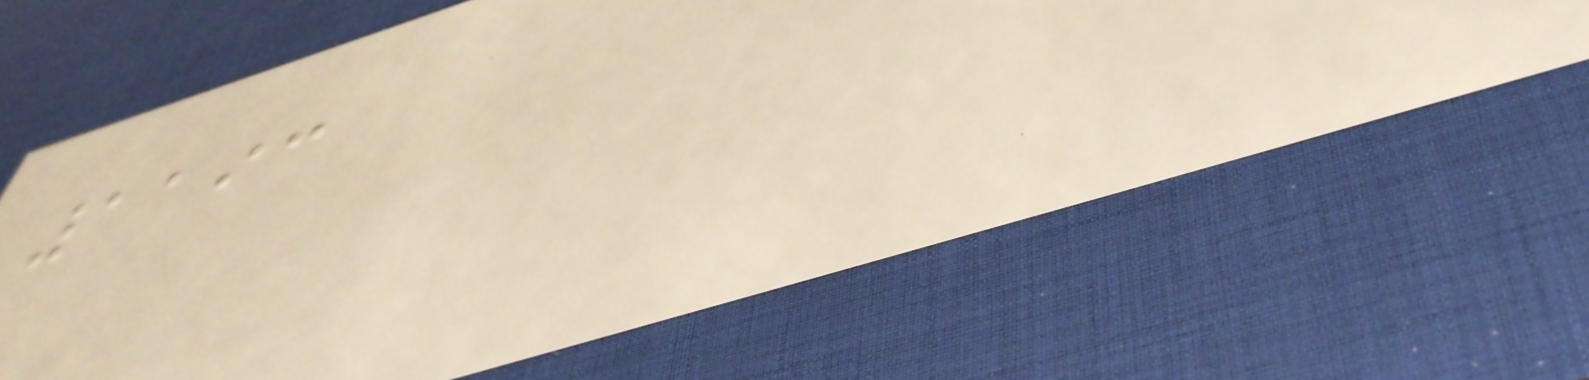1193
